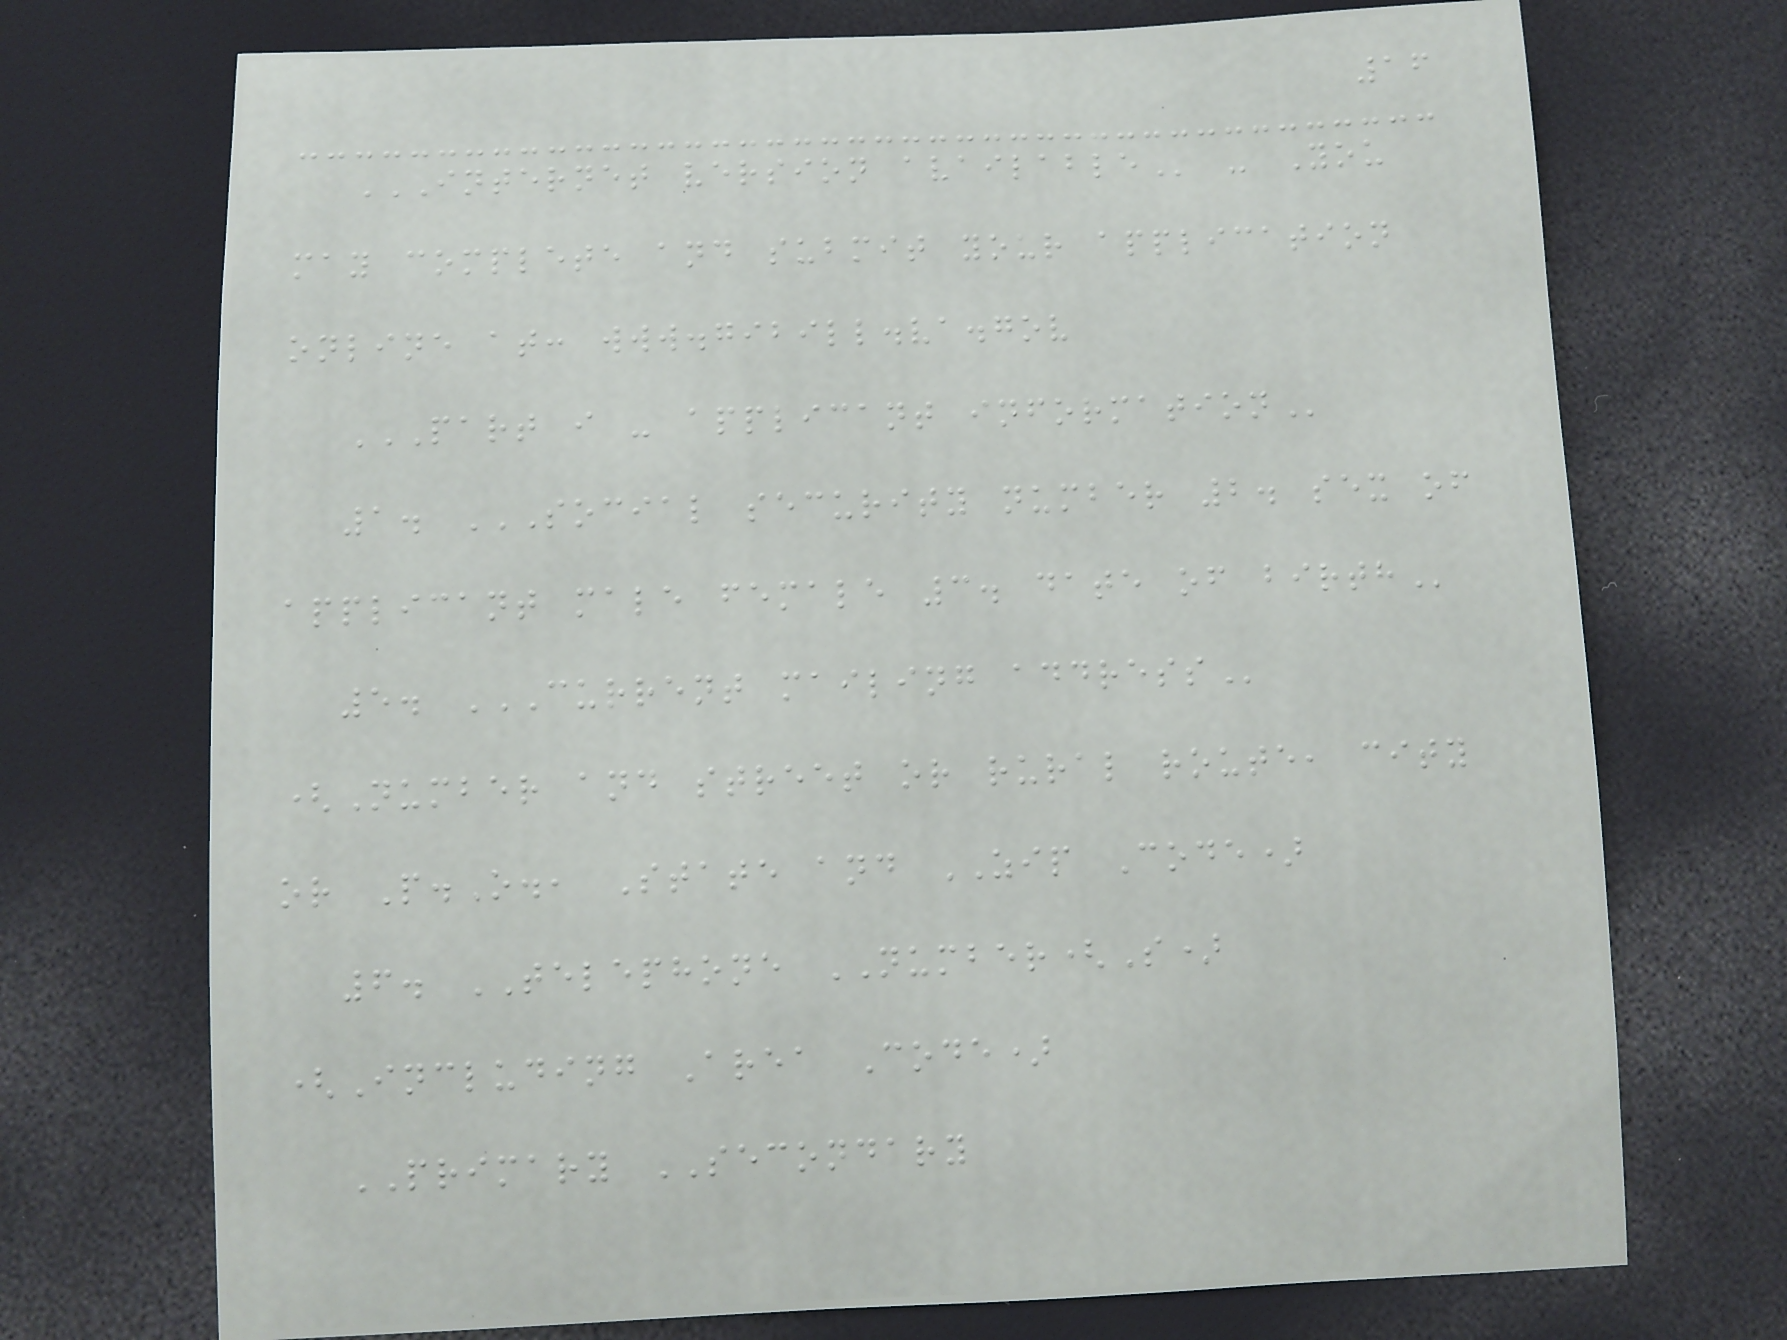16
INTERNET VERSION AVAILABLE - You
may complete and submit your application
online at: www.gibill.va.gov
PART I - APPLICANT INFORMATION
1. SOCIAL SECURITY NUMBER 2. SEX OF
APPLICANT MALE FEMALE 3. DATE OF BIRTH
5. CURRENT MAILING ADDRESS
(Number and street or rural route, city
or P.O., State and ZIP Code)
6. TELEPHONE NUMBER(S)
(Including Area Code)
PRIMARY SECONDARY
